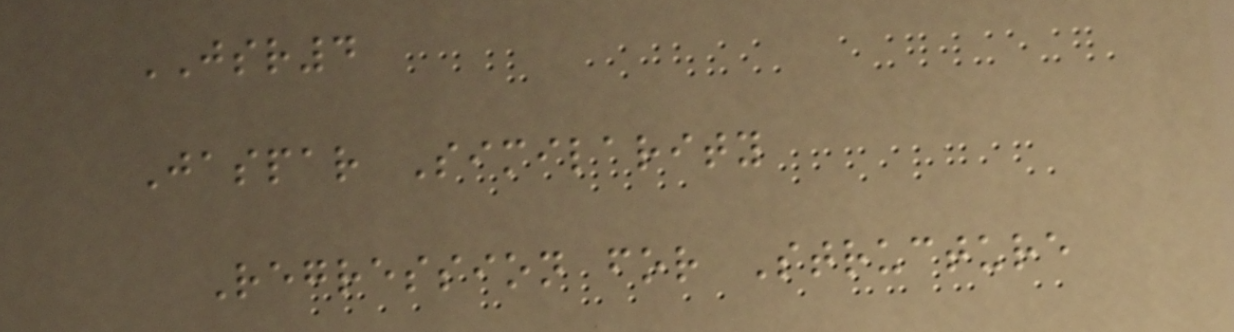JSR4
Jaspar Similarity
Regression for Structure
